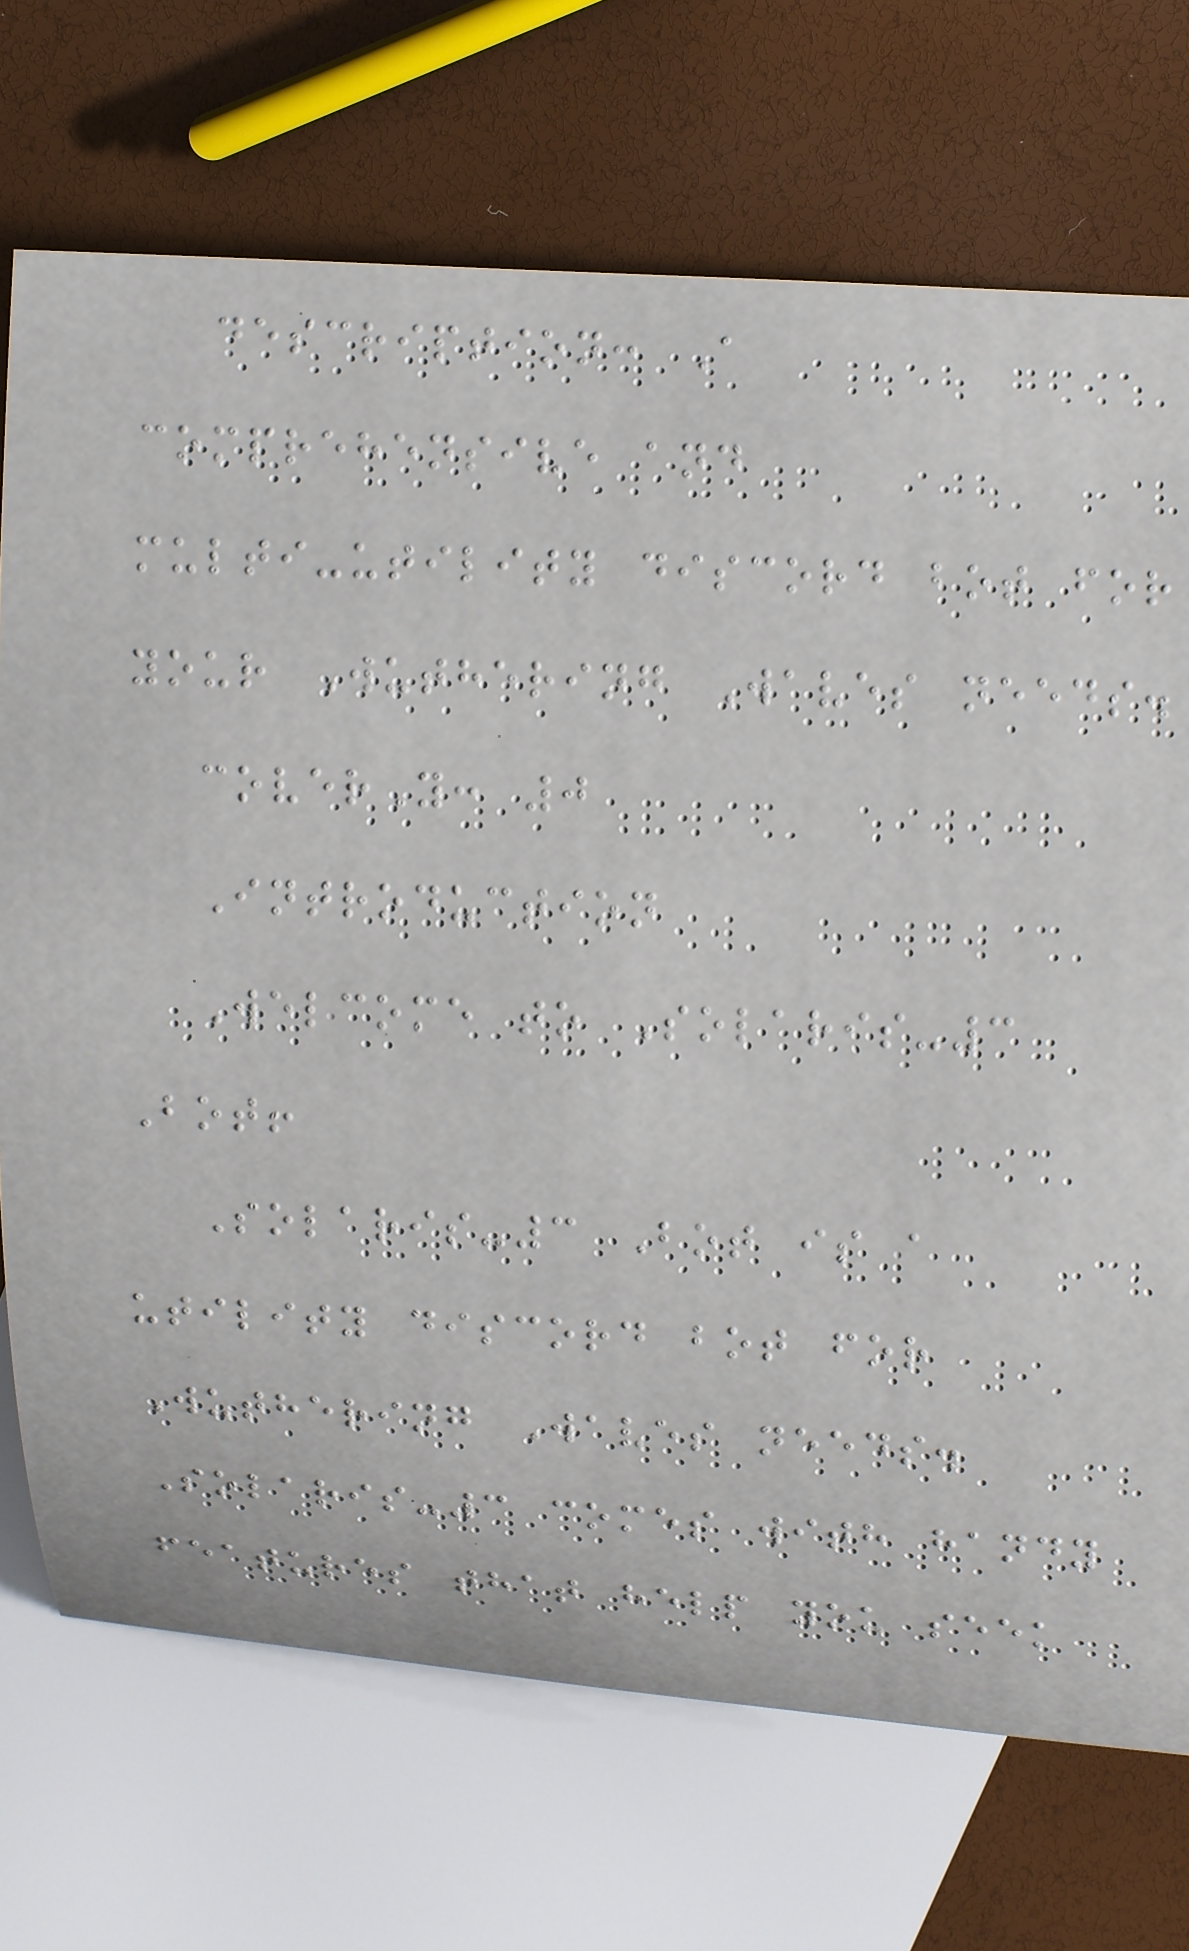description: A
comprehensive and
multi-utility discord bot for
your Wuthering Waves needs.
coverY: 0
Introduction
Welcome to Solaris-3
Bot!
Solaris-3 Bot is a
utility discord bot for
Wuthering Waves needs.
Solaris-3 comes with handy
features that help you seek
